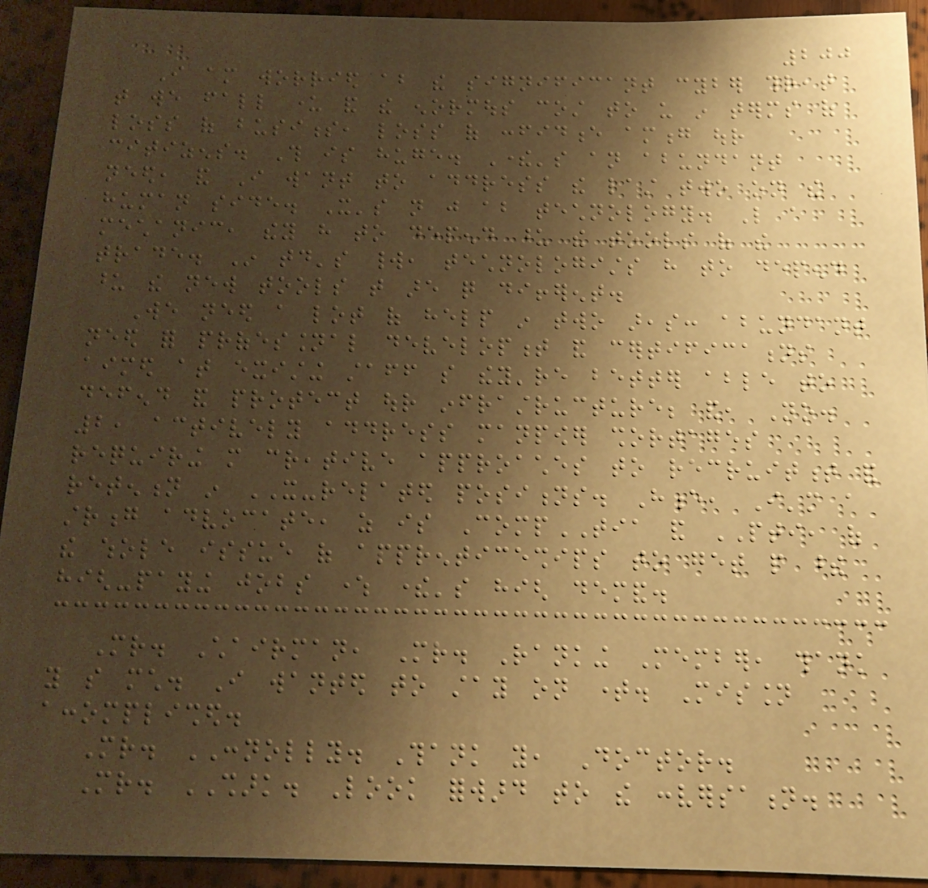200
I am worried about the significant cyber threat
that we fall under and the enormous cost to us in terms of
loss of business, loss of confidence among our
citizens. This is huge. There's an abundant
need, and I want to address the last two on the
human side. It's not just about technology. Like a
mechanic, they have to depend upon the tools of the
trade. In today's world, technologists have to depend
upon the new tools that are quite different.
We need a lot of help in two areas: abundant
need for professional development and certifications
aimed at existing staff so they're better able to
defend and protect our infrastructure; and, No.
2, actively address manpower shortages
requiring more creative approaches to recruitment and
retention in IT-related positions. Hence, I'm a
strong advocate, as is CompTIA and PTI, of
the whole issue of apprenticeships to get people these
high-paying jobs where there's high demand.
Mr. Chairman, Mr. Ranking Member, thank
you so much. I wanted to stay on time. Mission
accomplished.
Mr. CONNOLLY. Thank you, Doctor.
Mr. SHARK. Look forward to the conversation.
